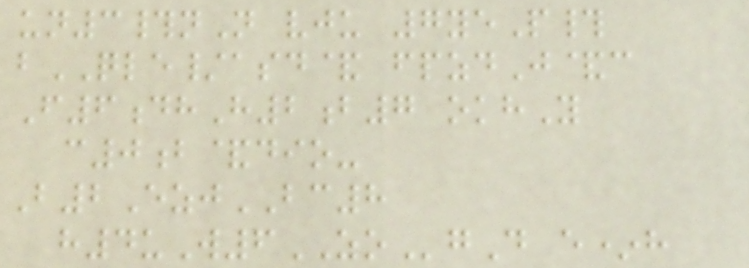un3#nN vju 7yeP#
bQLE/asd& fpzdJ&c
F6dhH2b7 okhY
c0b&dio-
B2EzjBC8
h4uW6ZOgD e*h
